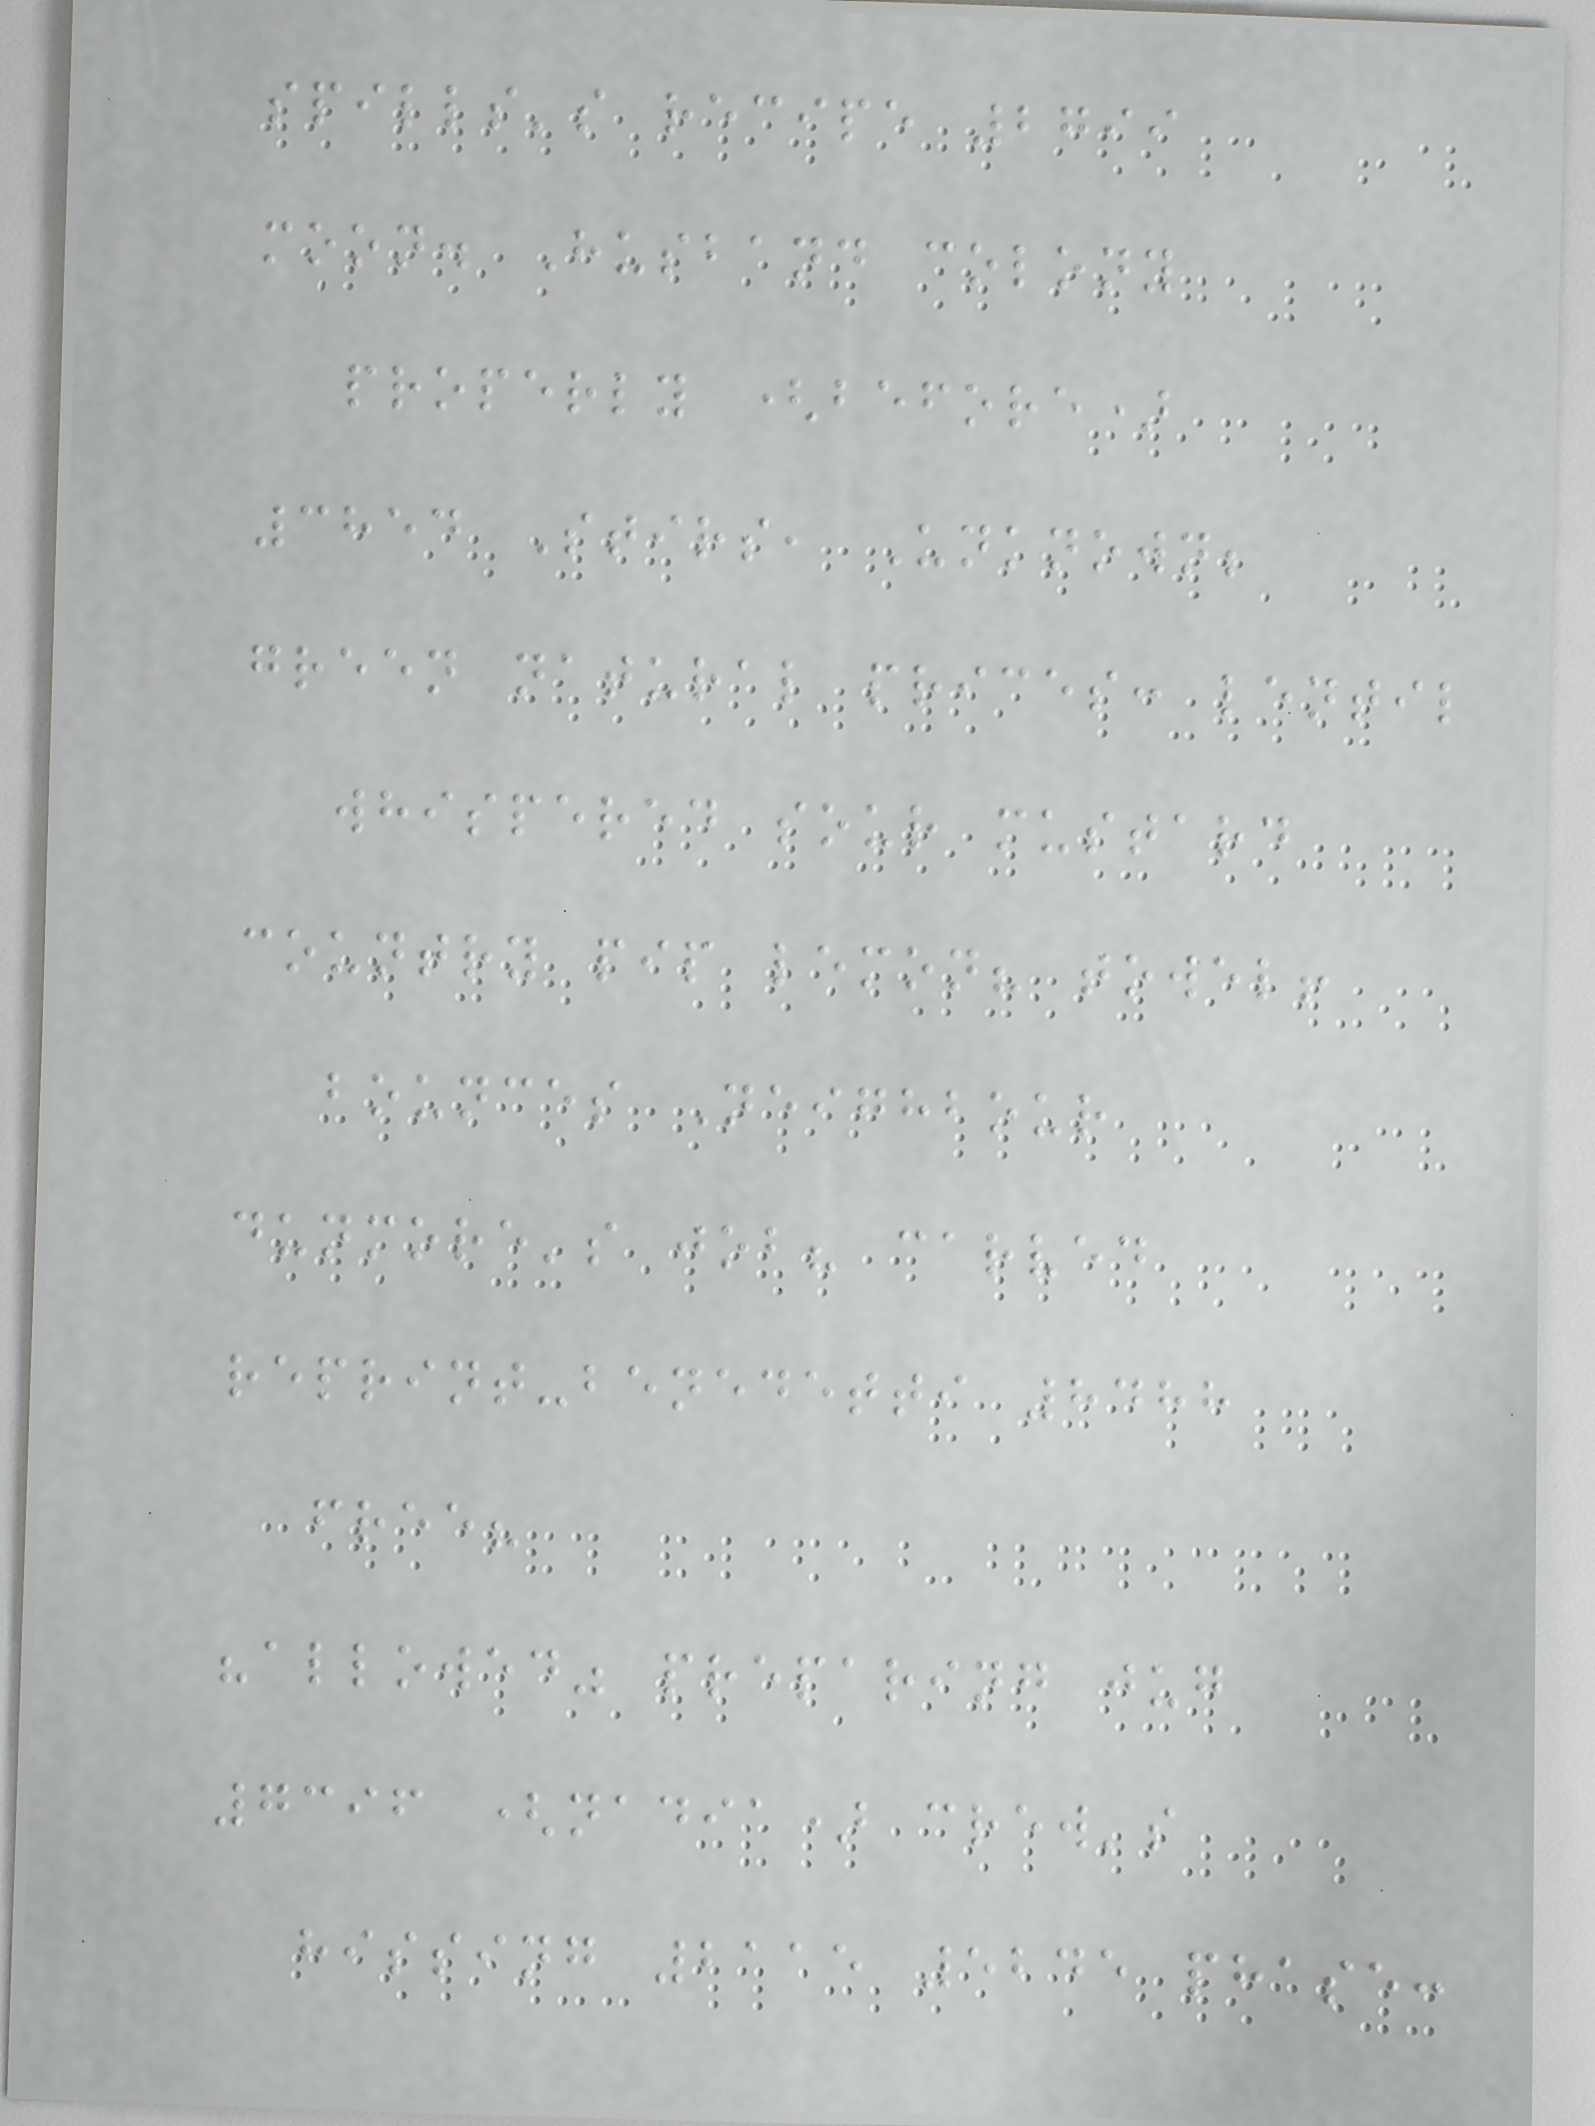spills's recipe 2799
moon. Husband colony
properly (before)
3854 Stirs, Unknown;
green natural prices: lentil
whispered sour mustard
country pip lemon? towel!
bounces Neighbour
dunmore's job? carved
reprint-benedetti 8488
free?
"allowed" preparing jug
7396 (nadia) crew's
hissing 2115 5245 phase:
